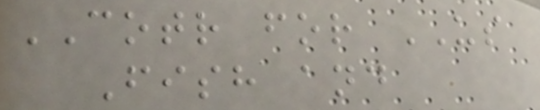COTR for US
Fish and
